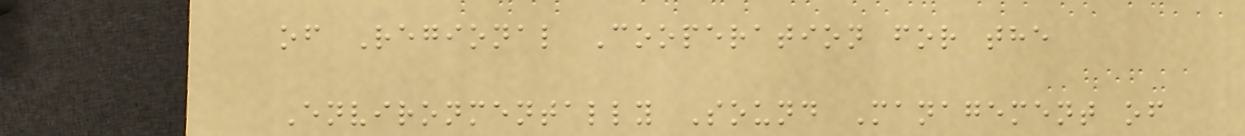of Regional Cooperation for the
Environmentally Sound Management of
